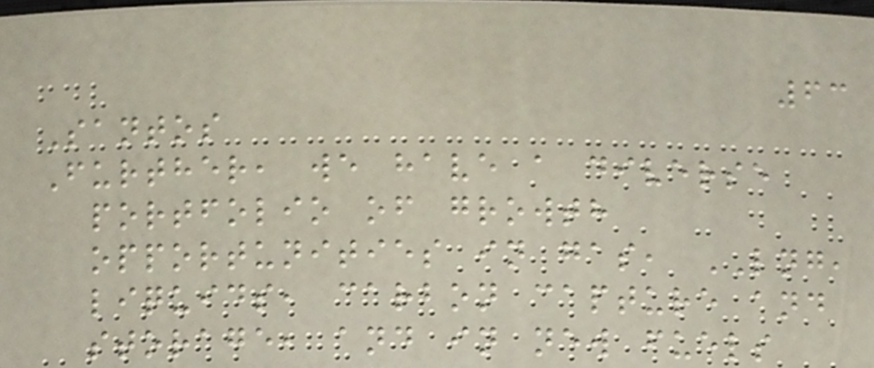63
Santos
Further, we have a diverse
portfolio of growth
opportunities in gas, LNG,
liquids, carbon capture and
storage, and in new fuels
